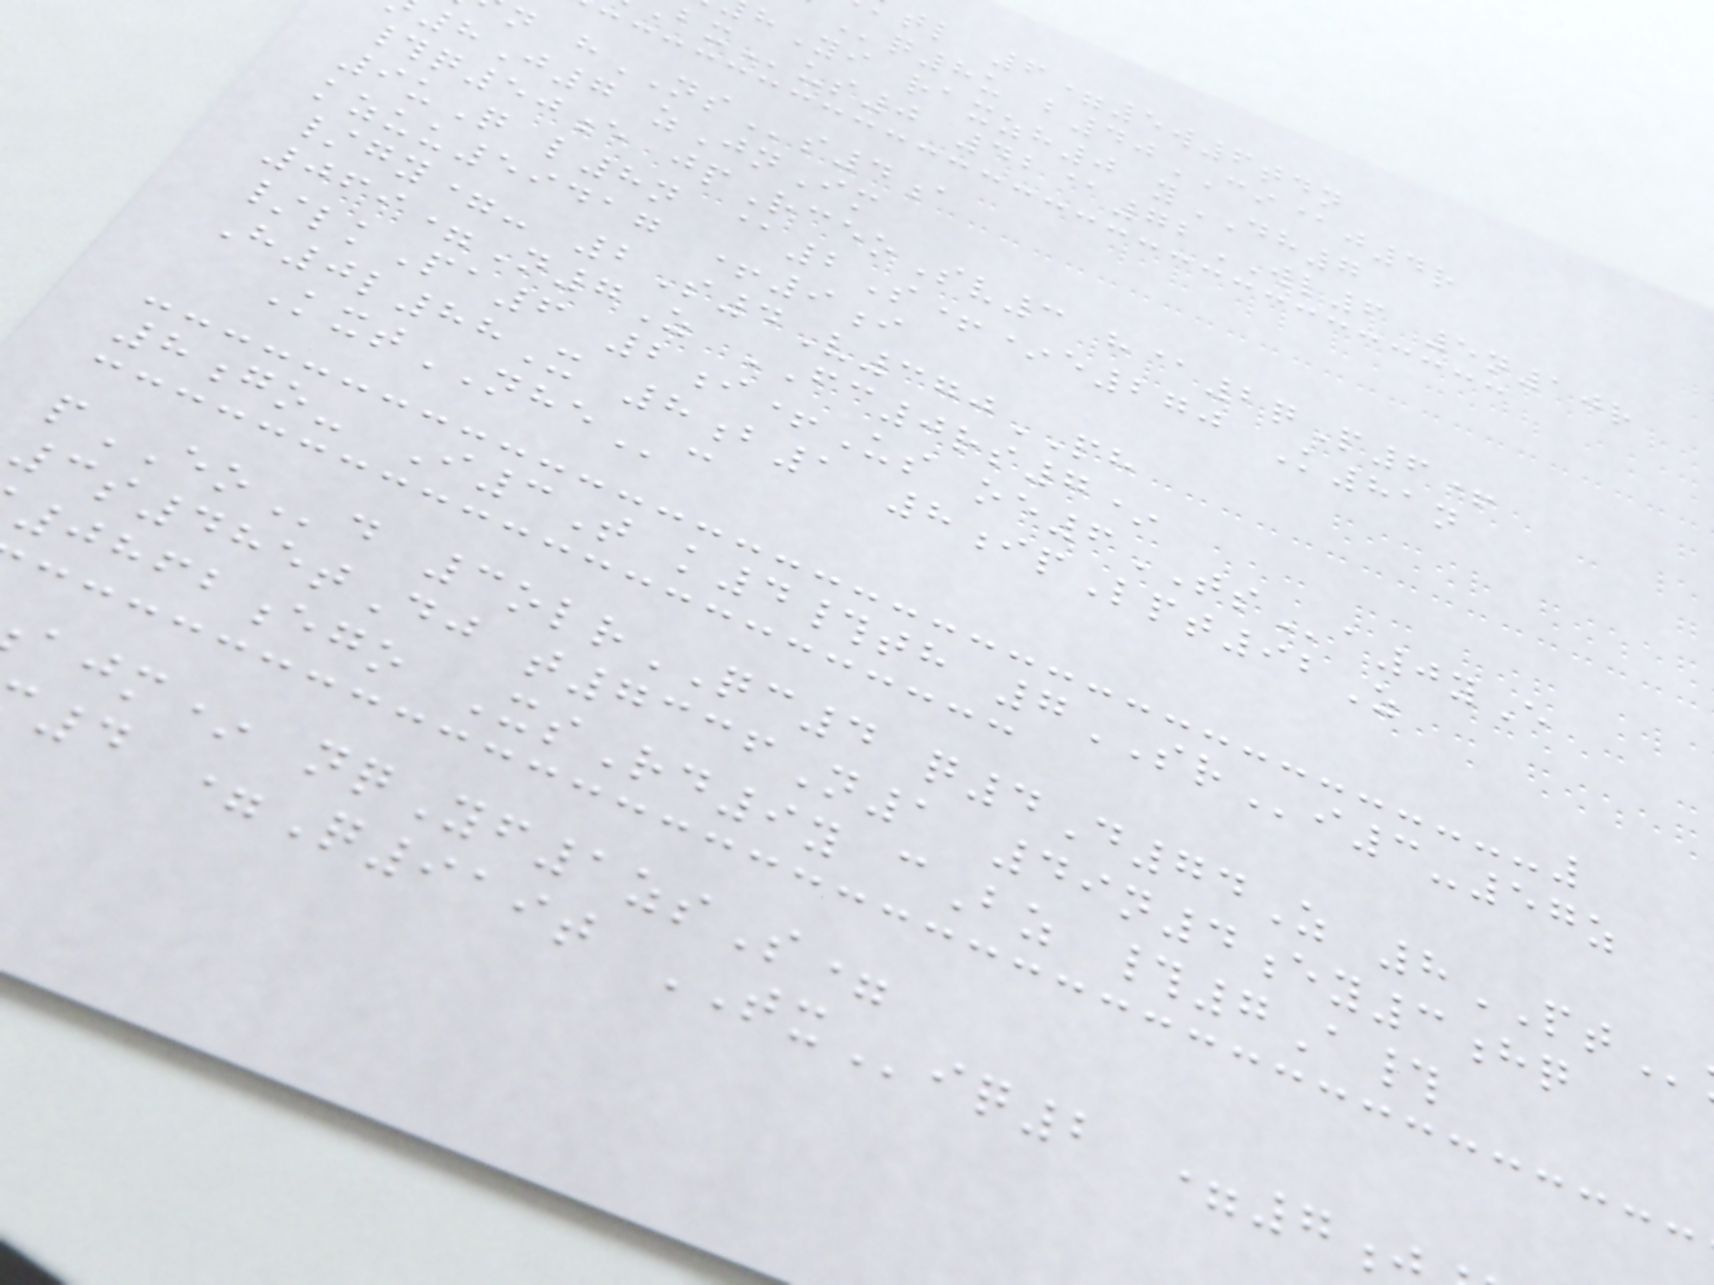tl 6=5w6tdn
q8u b40CI@j4r
Yi raxzh0 yDH7
us0 42@72WL6 5n10r
n hNSs4a
8J7 zJnIm
#q50e jpRceoSv3 h@2qP6+
9uQ l8n @2S+*e270 K81n
kzuu59417 +9i
/gy=- 2S4V370PH
069=N7Z FC0rs7*
/lkPa6 2i+Us oe6TSa0yE
H0l88X 8b1 8ipLpt92Z
KxtNHEc
8go- I3T k4#th 7SRi3-57z
pEOd 3olrQC4 q4D74Z 8PT
3s485tDj t7336N1 49n4ey3hq
0862ego XsRd9y cBz #7A#
ajm* nqYf1zsS=
4 =Q919t TXiq2 =7
